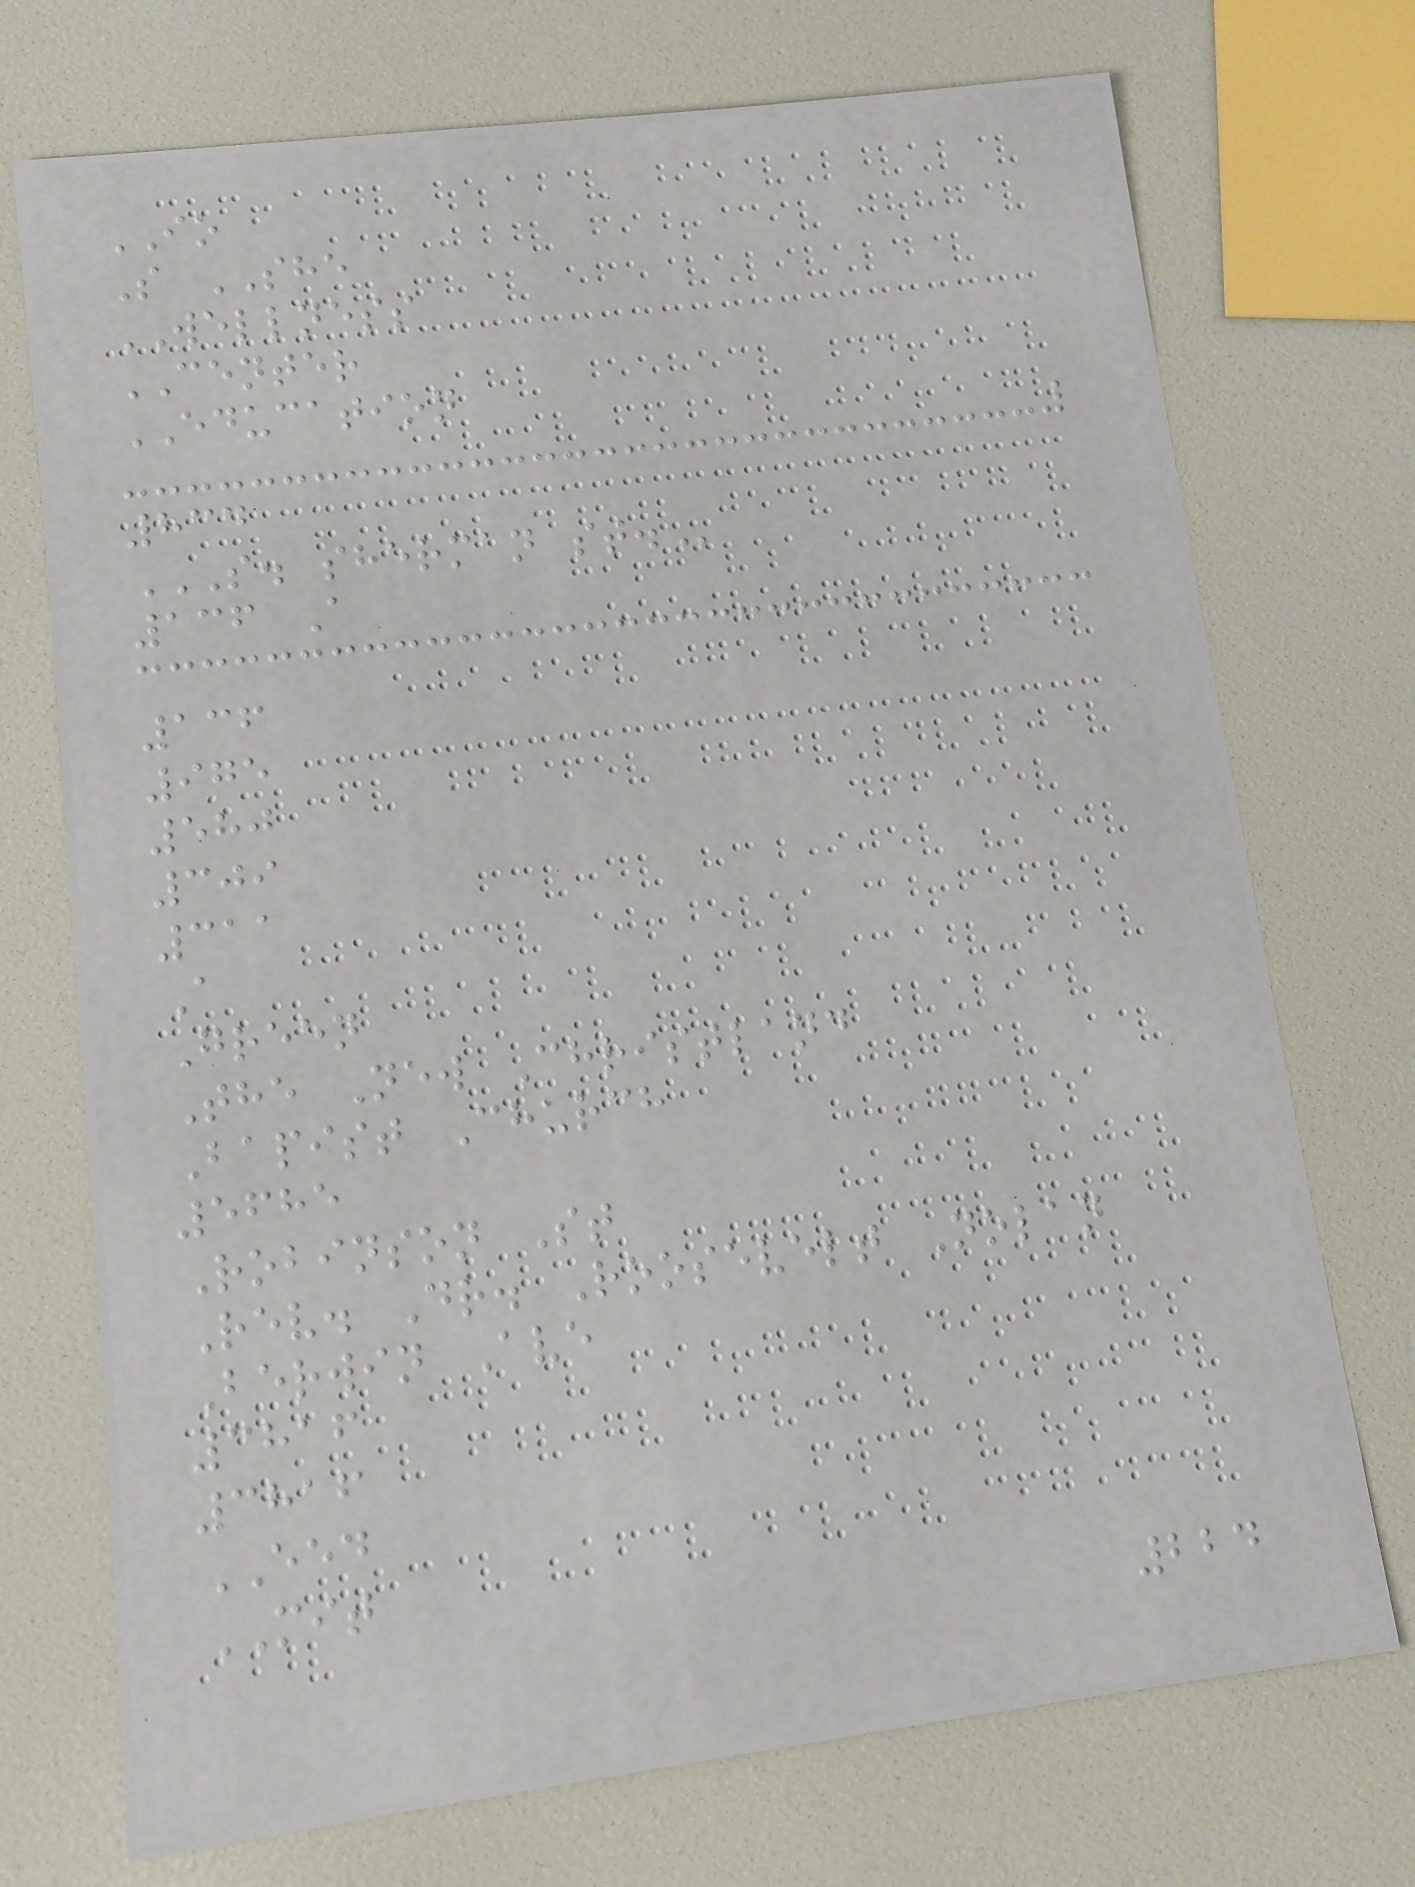IO
S SHE
WELLNESS
CENTER
EDUCATION
834
S. SHERMAN ST.
136 A
136
975
580
309
311
A
Green
The New Christland
Bapist Church
5685
Robinson St
Rev. Dr. Roosevelt Nolan
Berwin Ave
3816
3816
EED
MIT
224
